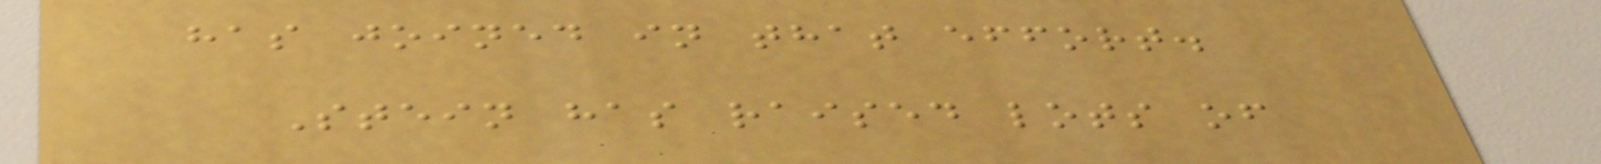has joined in that effort.
Stein has raised lots of
